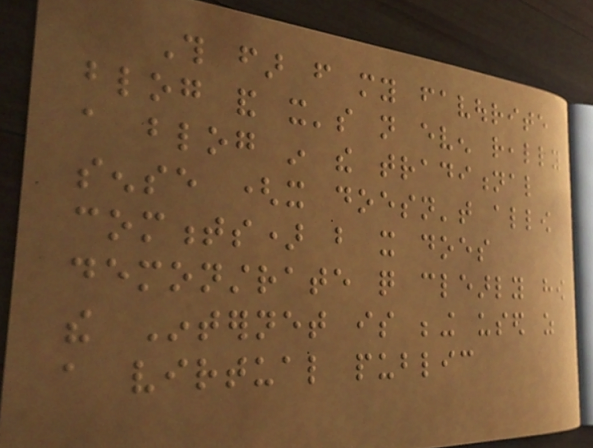This far from my favourite
blog and it's not even really
a blog in the traditional
sense (it doesn't allow
comments) but it does
demonstrate quite clearly how
the Internet is being used as
a virtual public
